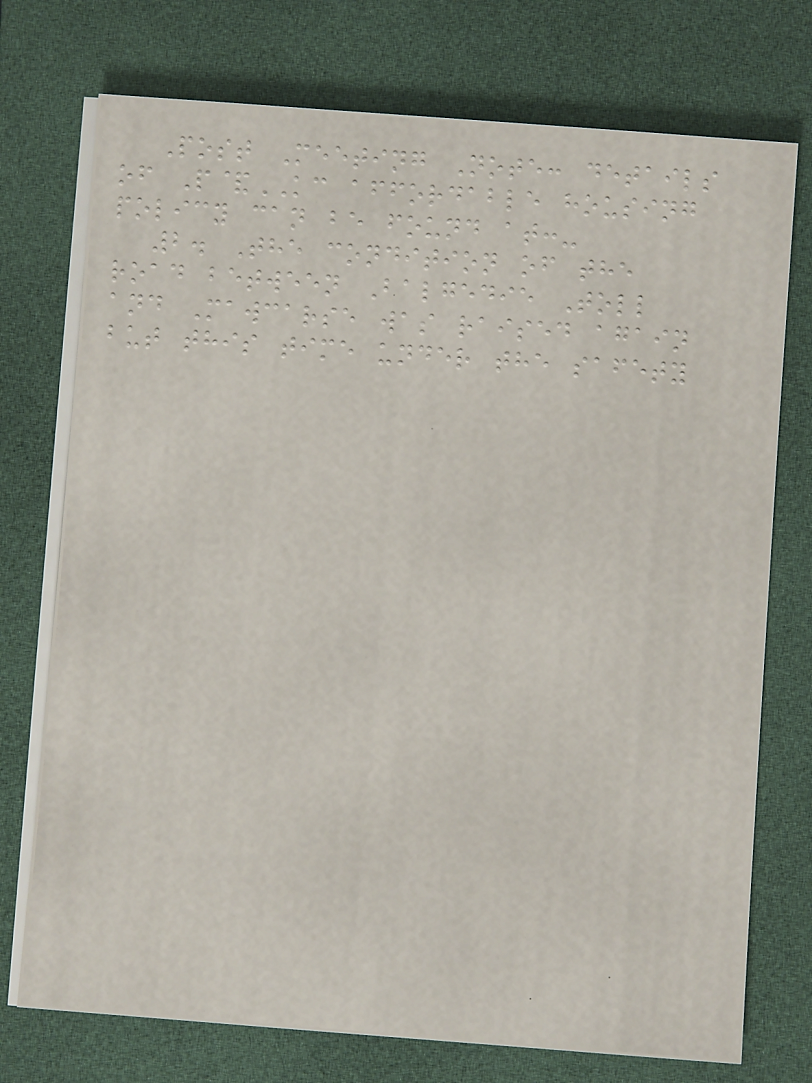Post Meeting Note: details
of P&KC affordable housing
policy can be found at:-
2. The condition of the
road between Balgedie Toll
and Mawcarse was raised again
but this time under the safety
